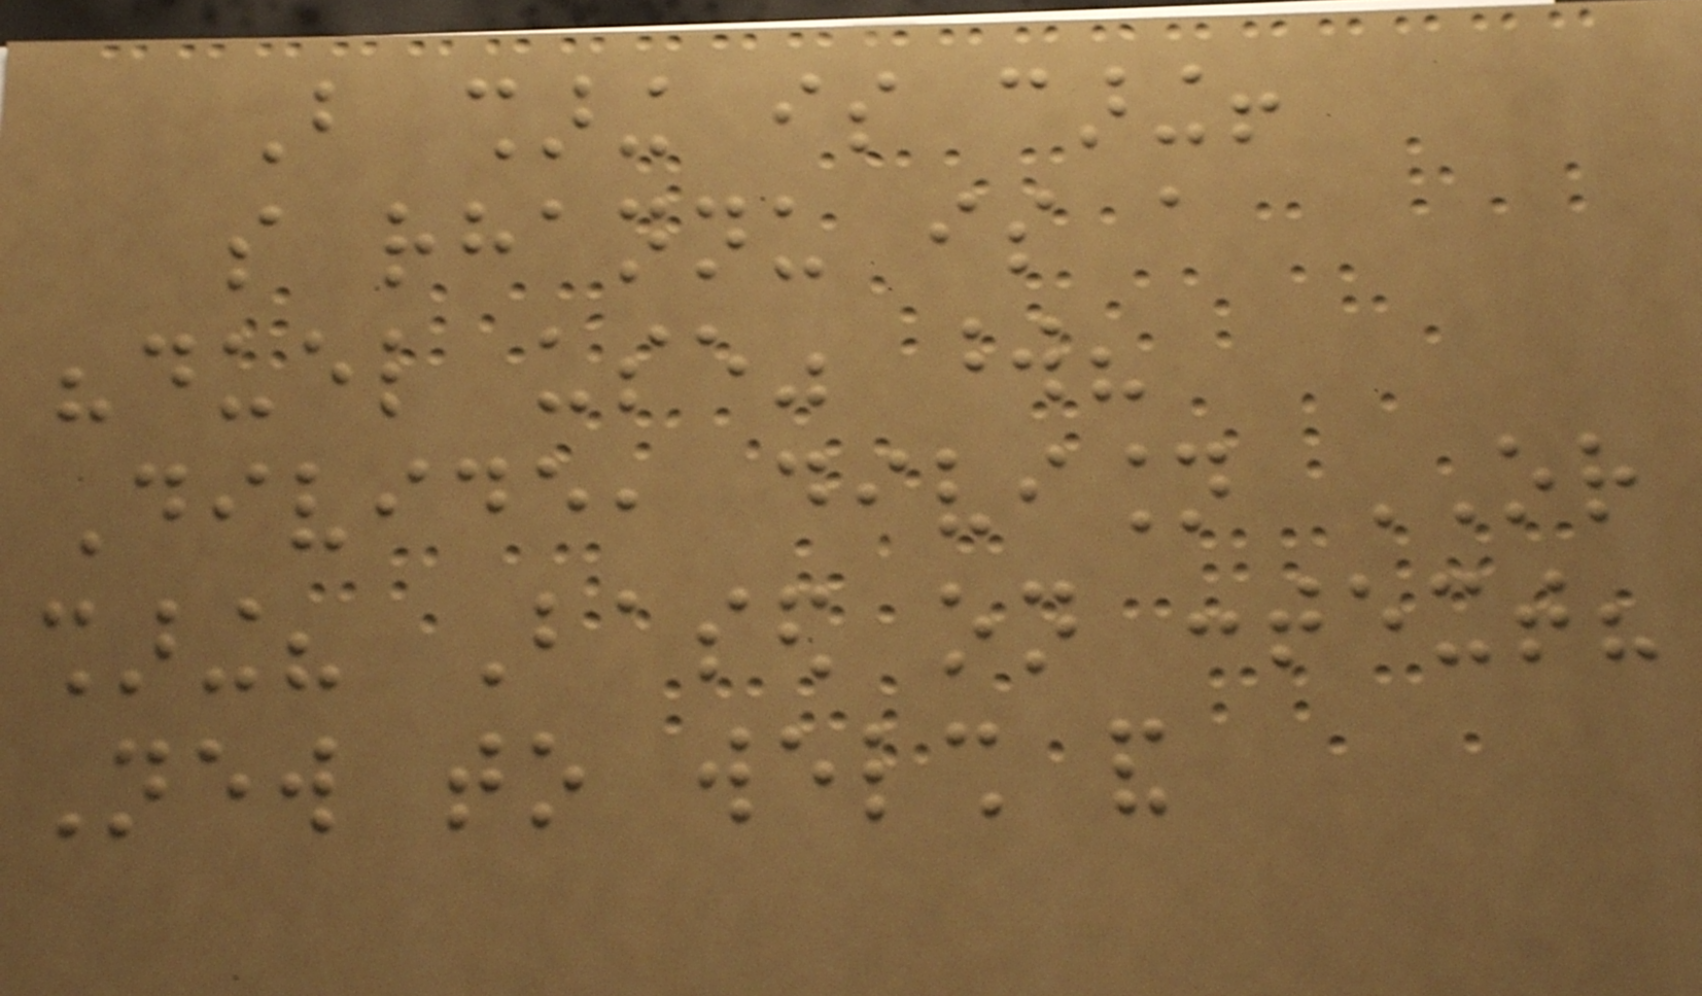But sharing is caring!
so rhannu is a
"duel use" word?
Divide, division OR
sharing? Based on context?
New to welsh and
